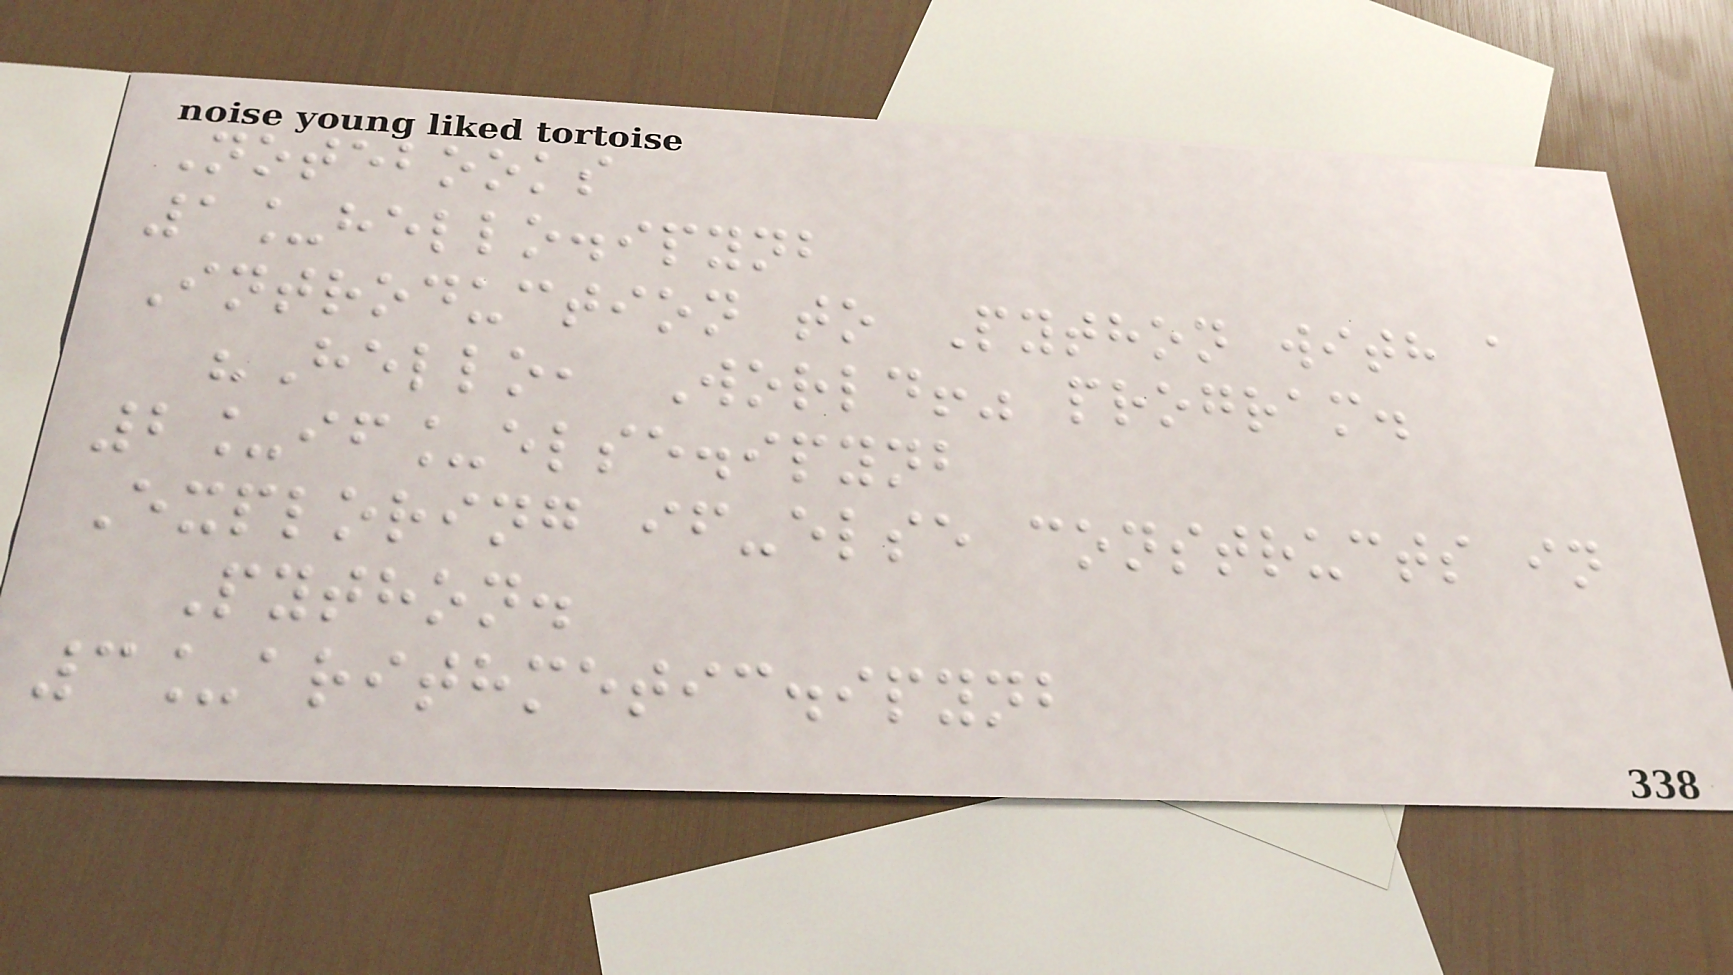Notebooks
1_hello.ipynb
Introduction to Python with a
"Hello, World!" program.
2_if_else.ipynb
Exploring if-else constructs in
Python.
3_arithmetic.ipynb
